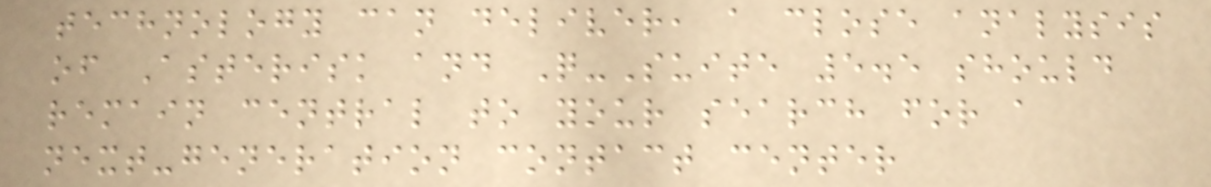technology can deliver, a close analysis
of Asterisk and Q-Suite 5.5 should
remain central to your search for a
next-generation contact center
